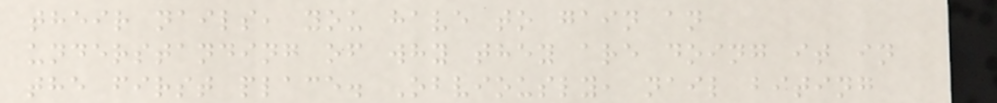their nails, you have to gain an
understanding of why they are doing it in
the first place. Obviously, nail biting
